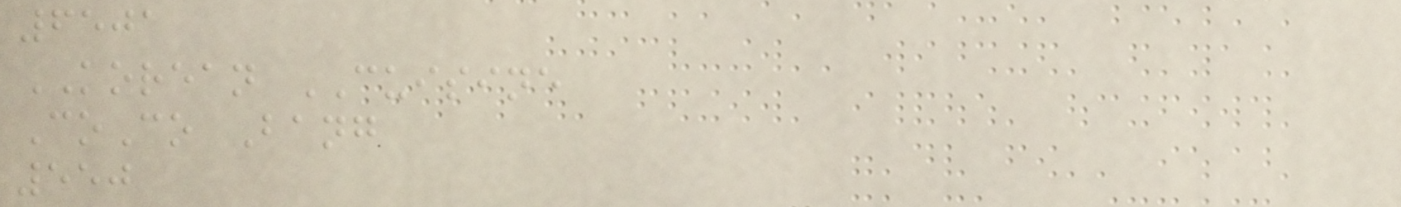6501
KOREAN CUISINE
CoCo Bang
550
